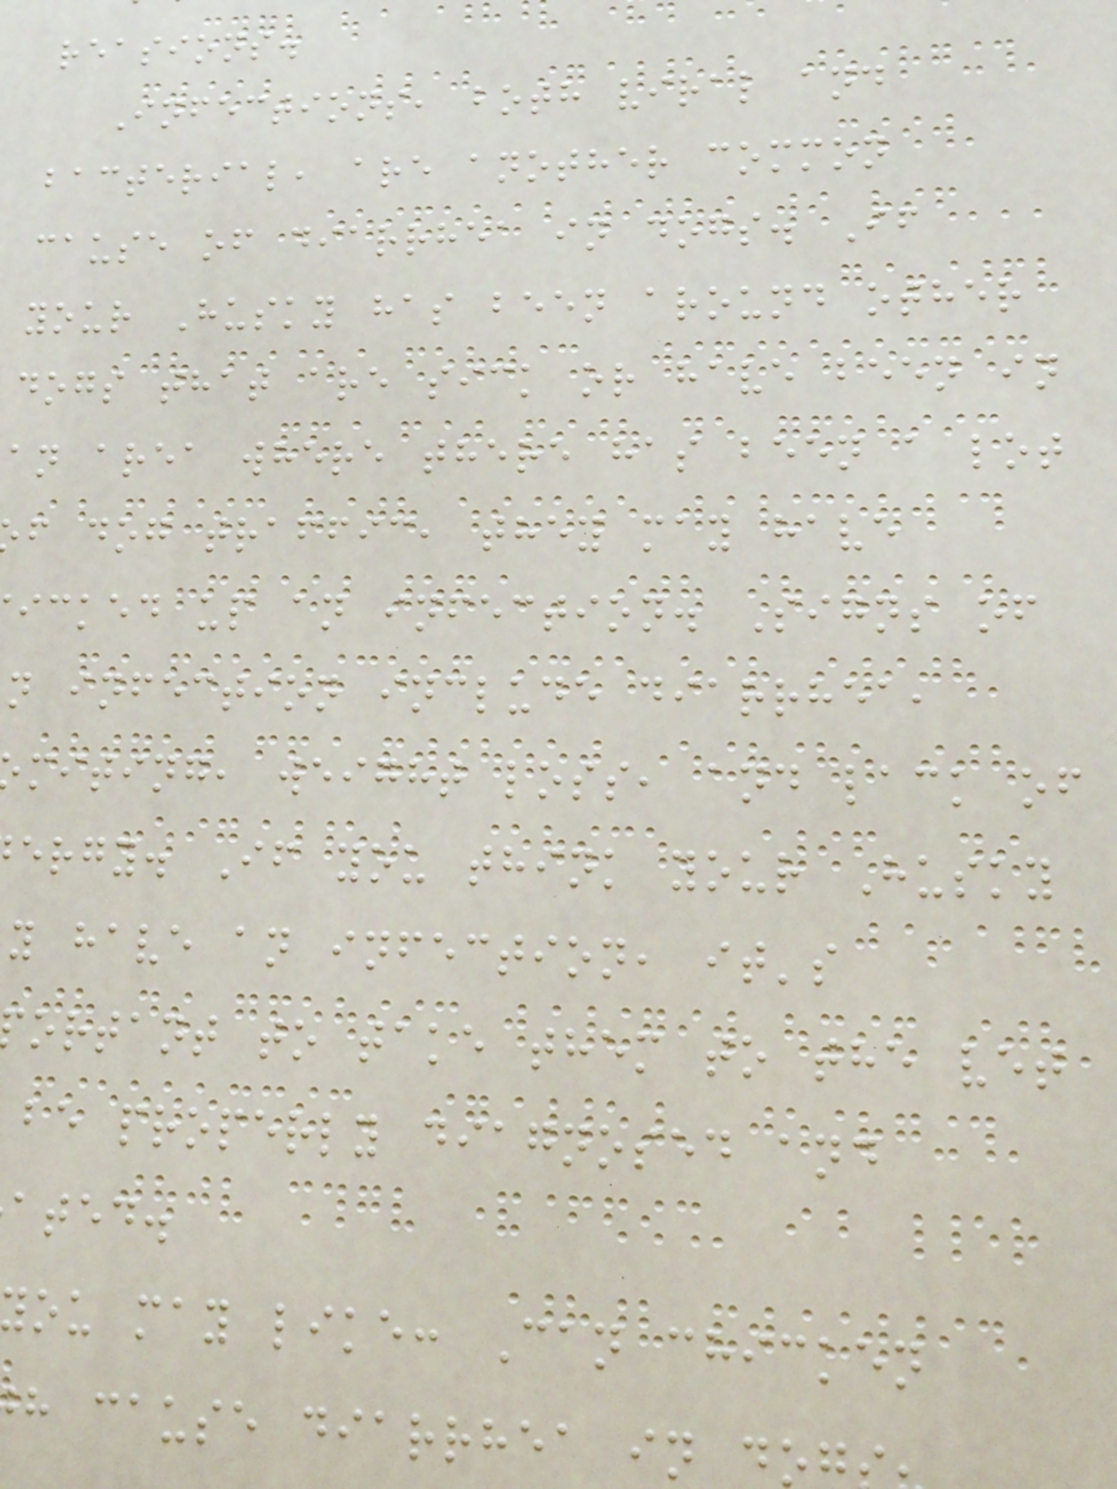reasions.
Infections, both viral and
bacterial, are another common
cause of diarrhea in dogs. If
your Husky has been around other
dogs that are sick or have been in
an area where there has been a lot
f dog traffic, they may have
icked up an infection. Signs of
n infection include diarrhea,
miting, weight loss, and lack of
ergy. If you think your Husky
y have an infection, it's
ortant to take them to the vet
be properly diagnosed and
ated.
ou may like: Can chicken
h cause diarrhea in d
